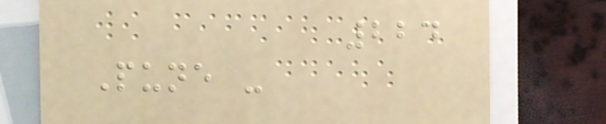224
Pune -
